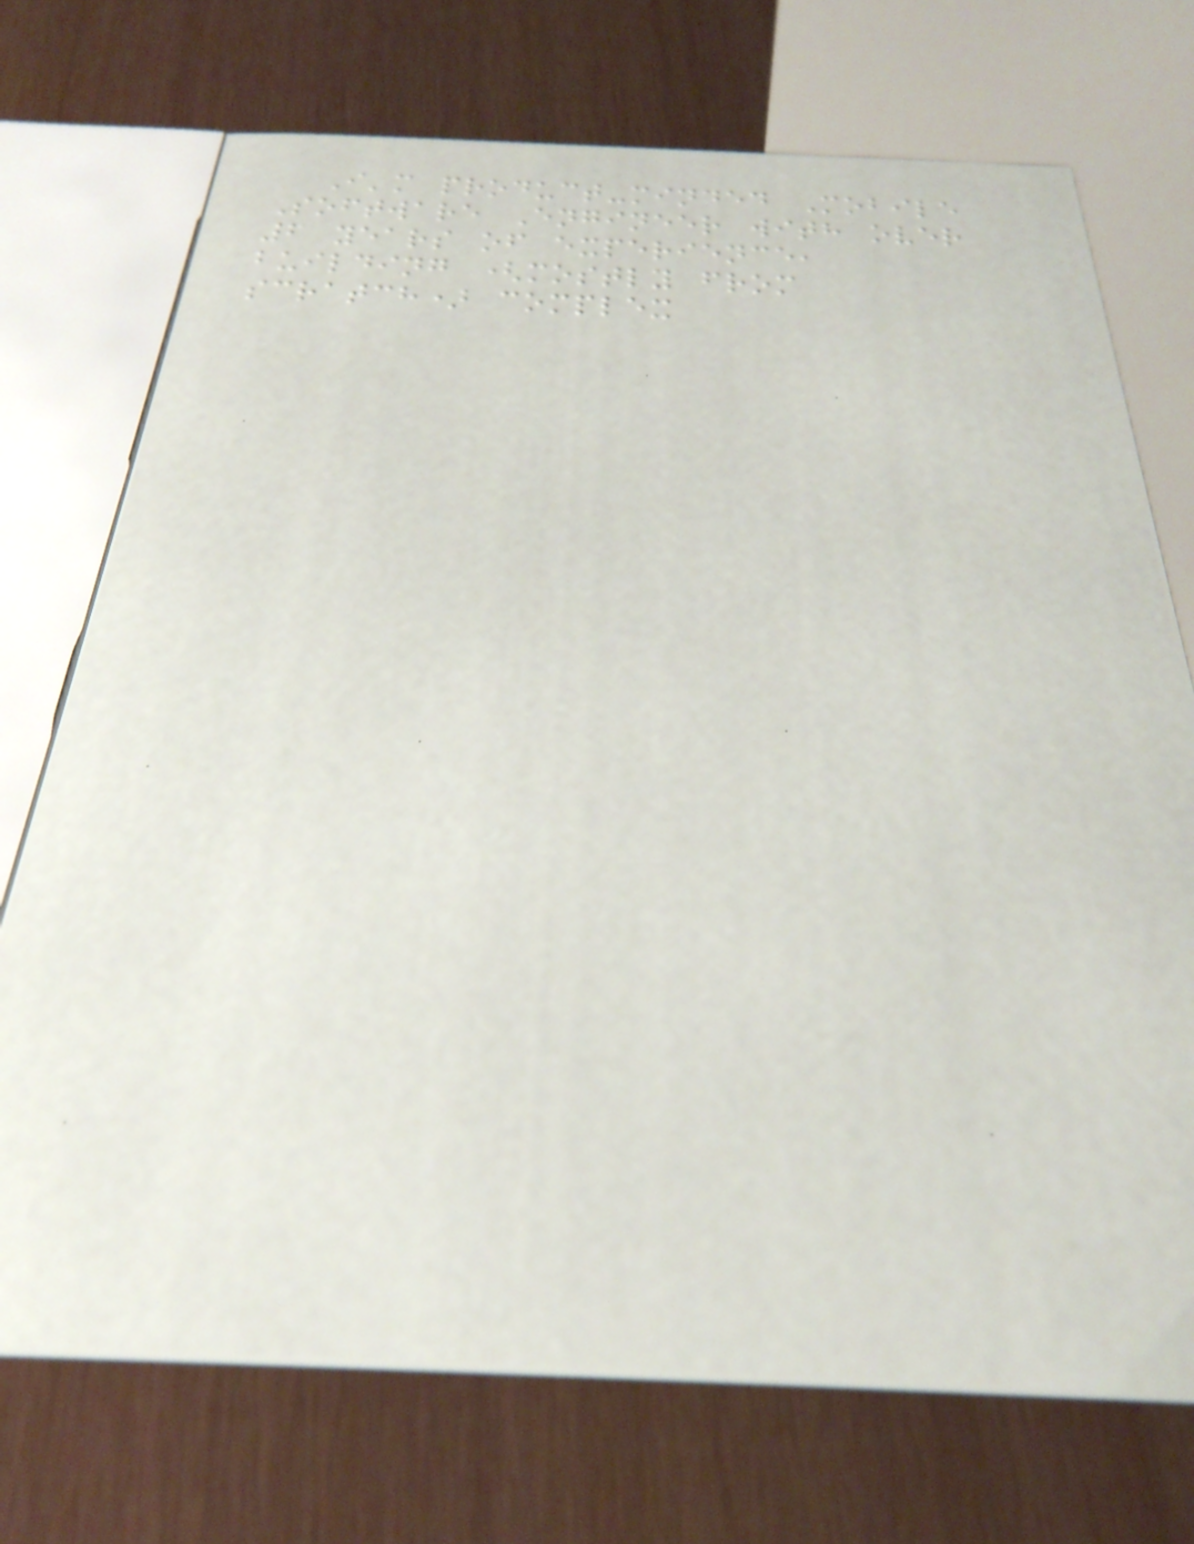I'm product-minded Mobile
Software Engineer with over
6 years of experience,
building (mostly from
scratch) complex
